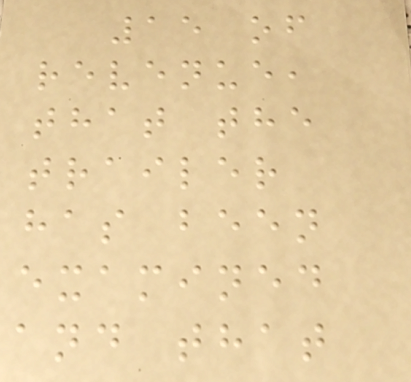15 of
revenue,
that the
trailer
has been
examined
and that
